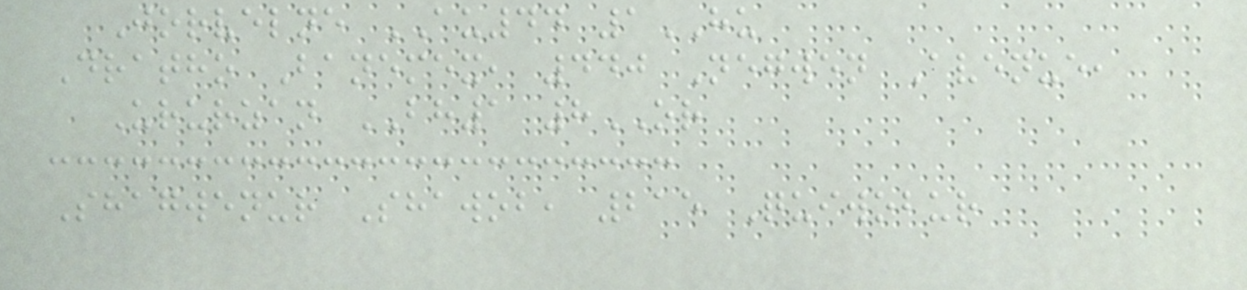Jorvelne AU44 1HU
Dratho Banemex, 440 Negwen Avenue,
Ururzan BH1 8OR
Shagwenur Shawob, 215 Quiwobur
